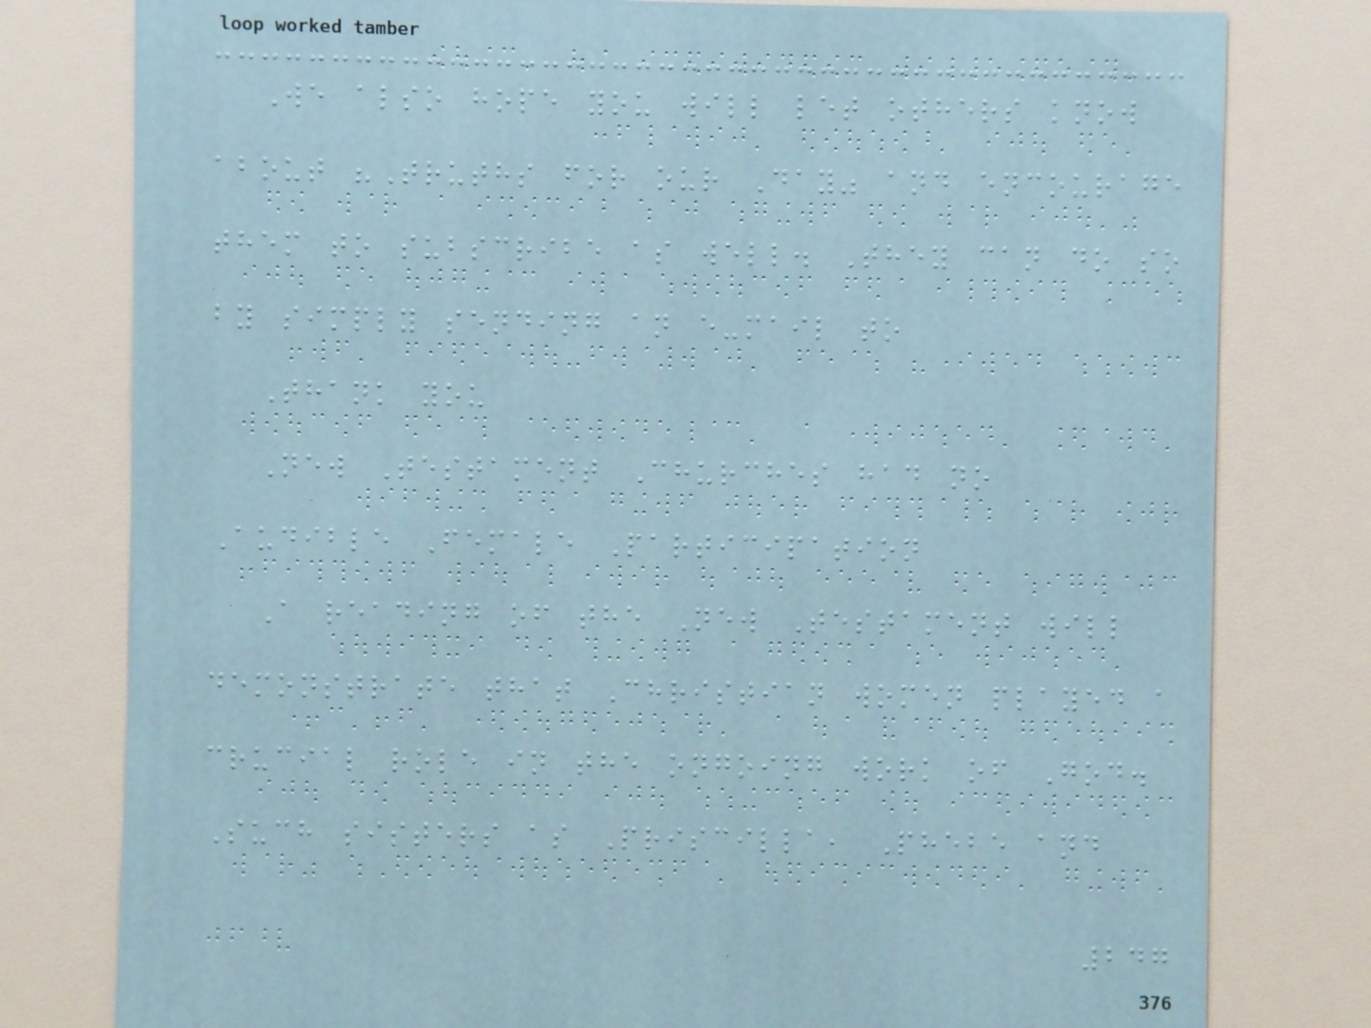We also hope you will let others know
about "Truths for our Day" and encourage
them to subscribe as well. They can do so
by simply sending an e-mail to
Thank you
New Testament Churches had no
Audible Female Participation
A reading of the New Testament will
demonstrate that Christian women played a
crucial role in the ongoing work of God.
Such sisters as Priscilla, Phebe and
247
